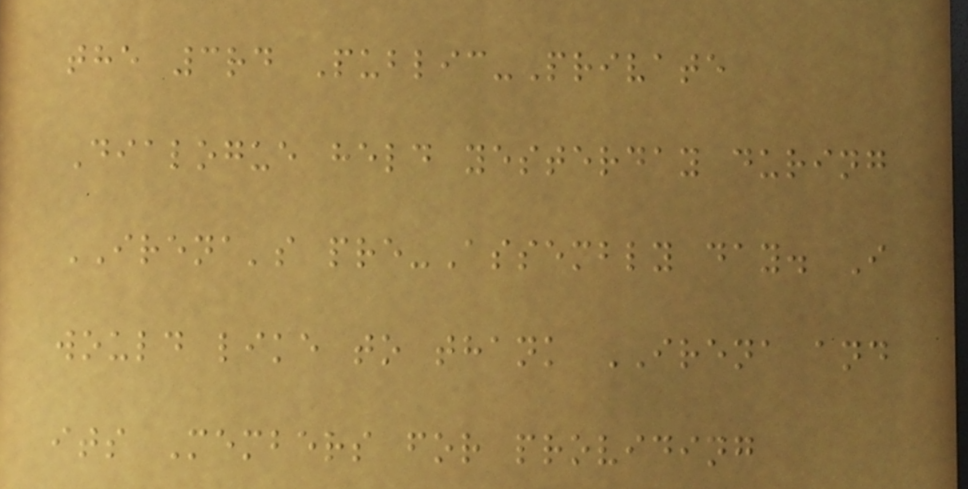the 3rd Public-Private
Dialogue held yesterday during
IRENA's pre-Assembly day. I
would like to thank IRENA and
its Members for providing
